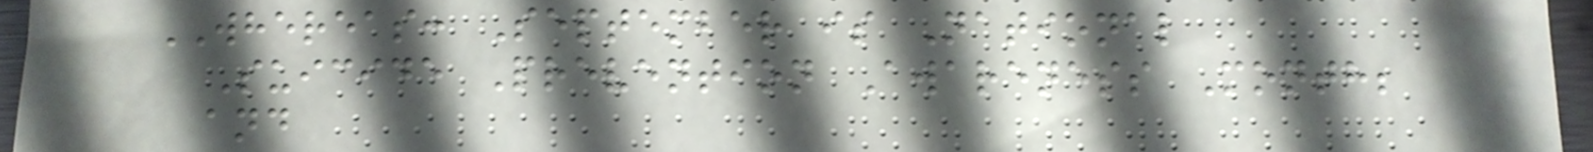WHEREAS: September is National
Suicide Prevention Awareness Month;
and
